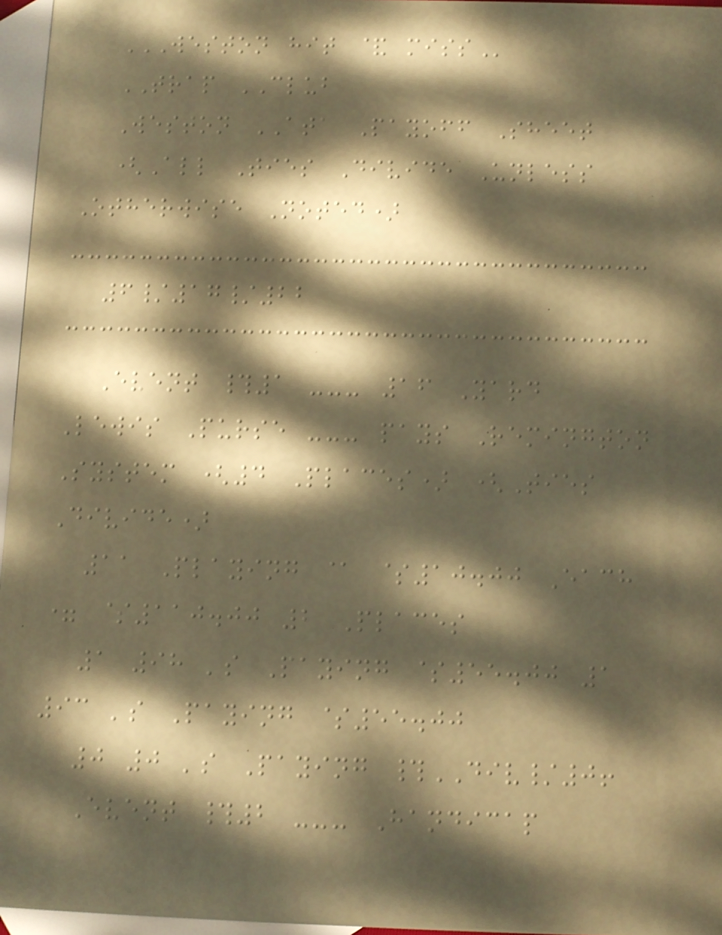WESTON HIT & MISS
TRAP CLUB
Weston ATA Payoff Sheet
(All Ties Divide Unless
Otherwise Noted)
6/17/22
Event #1 --- 16 Yard
Lewis Purse --- pays Remington
System (4 Places) (Ties
Divide)
11 Playing @ $10.00 Each
= $110.00 2 Places
1 98 's Paying $55.00 1
93 's Paying $55.00
0 0 's Paying #DIV/0!
Event #2 --- Handicap
